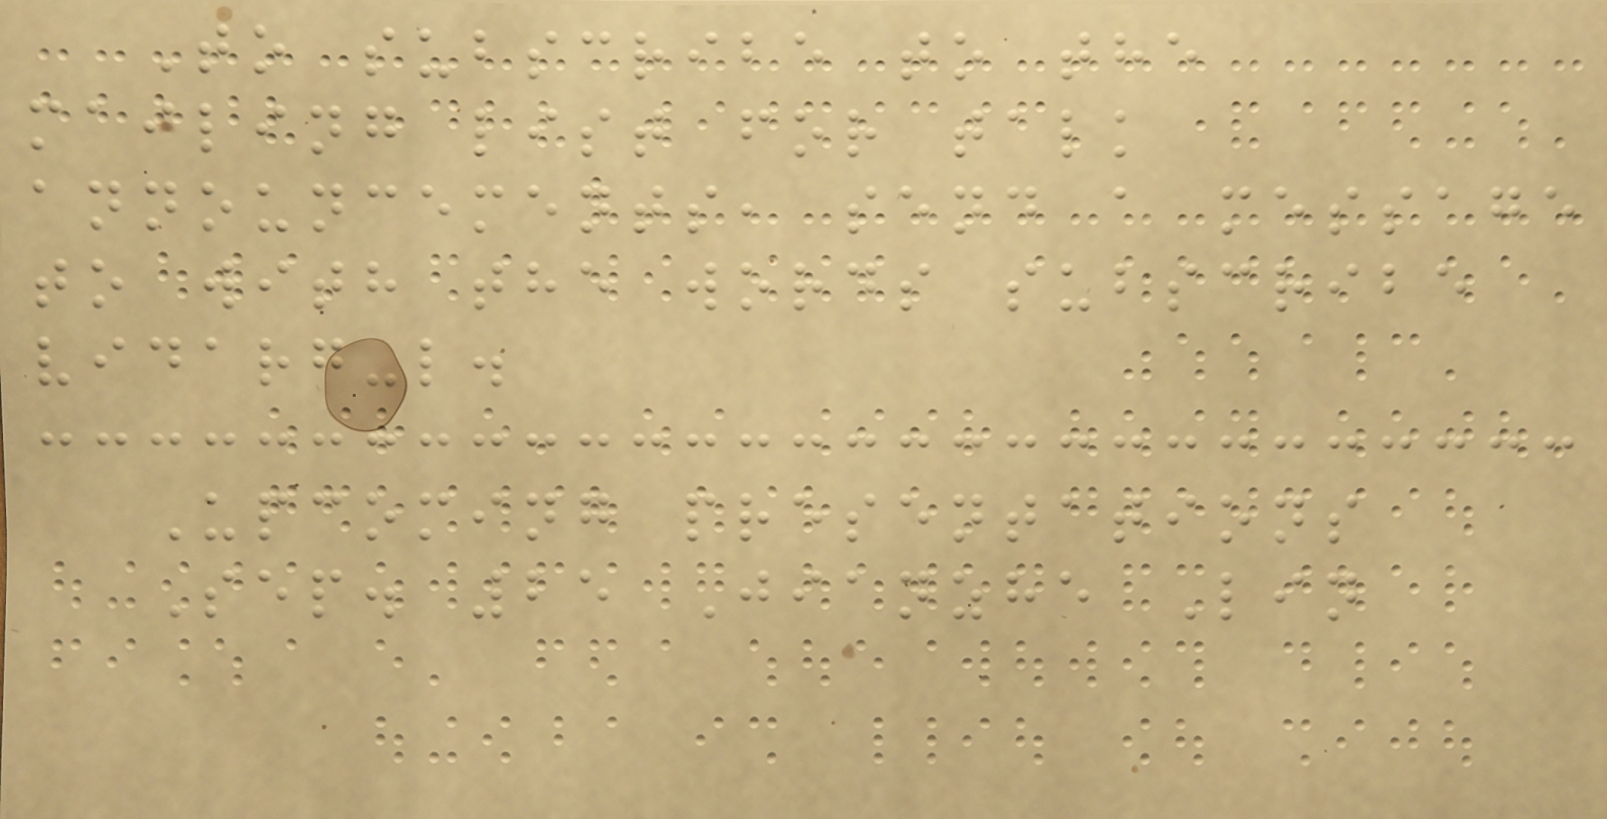To subscribe to the
mailing list for talk
announcements, send a message
to with the words subscribe
vidarg-l.
Upcoming presentations
Sep. 25 Jianzhe Lin
